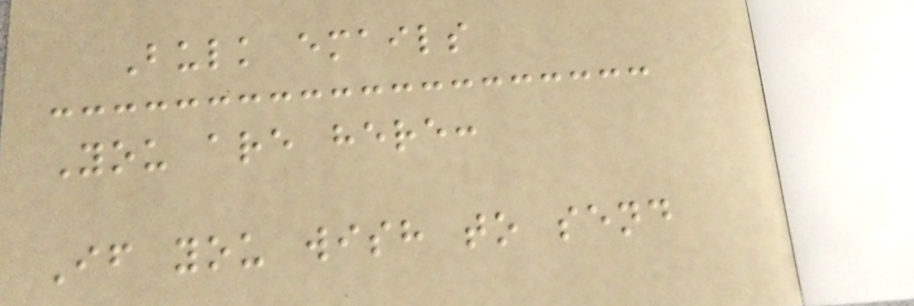Bulk emails
You are here:
If you wish to send
